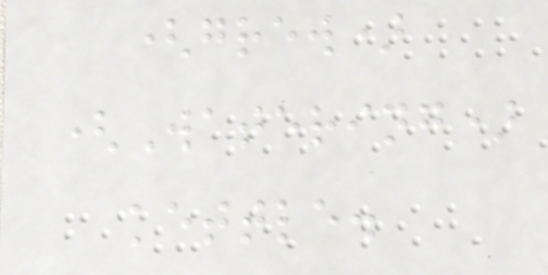(grew)
(Watering)
kettle.
